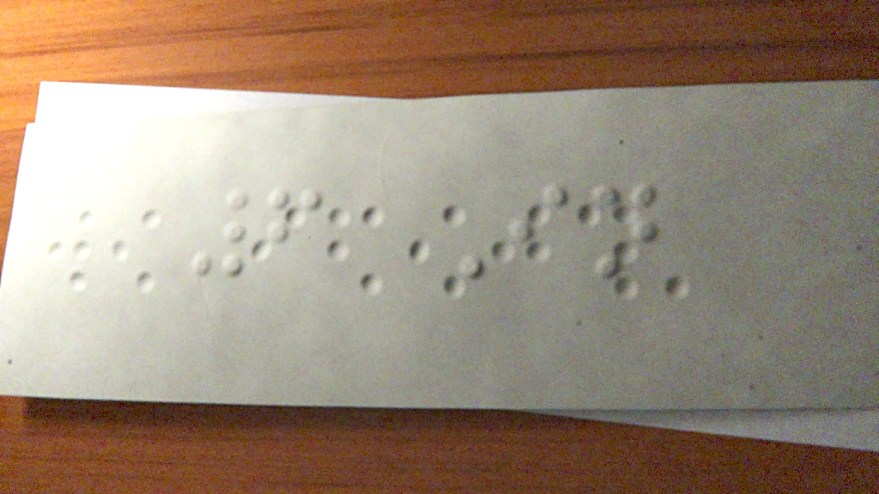6 In
